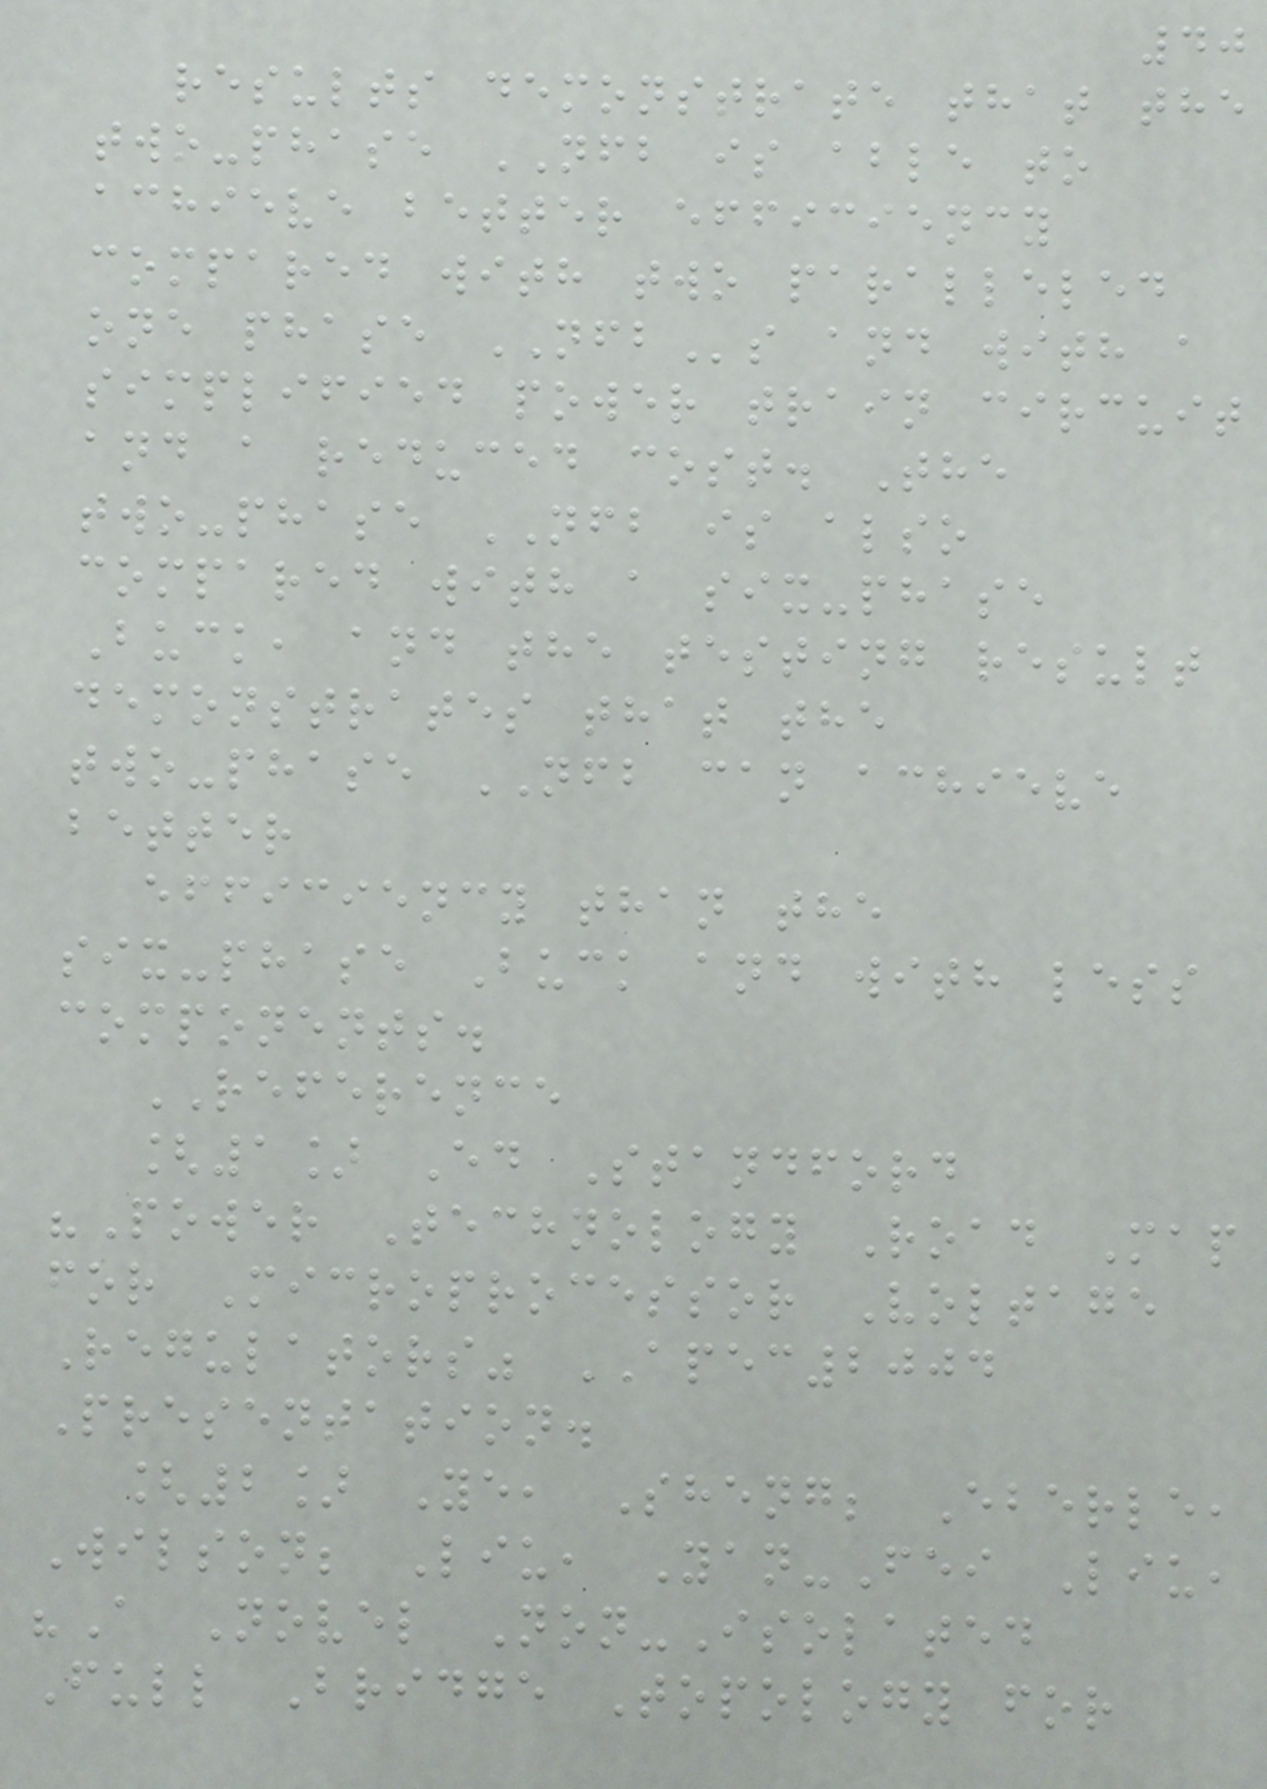40
results demonstrate that the
two-phase NFB is able to
achieve better efficiency
compared with two paralleled
one phase NFBs and with a
simplified power train circuit
and a reduced cost. The
two-phase NFB is also
compared with a six-phase
Buck, and the testing result
demonstrates that the
two-phase NFB can achieve
better
efficiency than the
six-phase Buck and with less
components.
REFERENCE
[1] Ed Standford
"Power Technology Road Map
for Microprocessor Voltage
Regulators" APEC2004
Presentation.
[2] Ye, Sheng; Eberle,
Wilson; Liu, Yan-Fei Liu,
"A Novel Non-Isolated
Full Bridge Topology for
